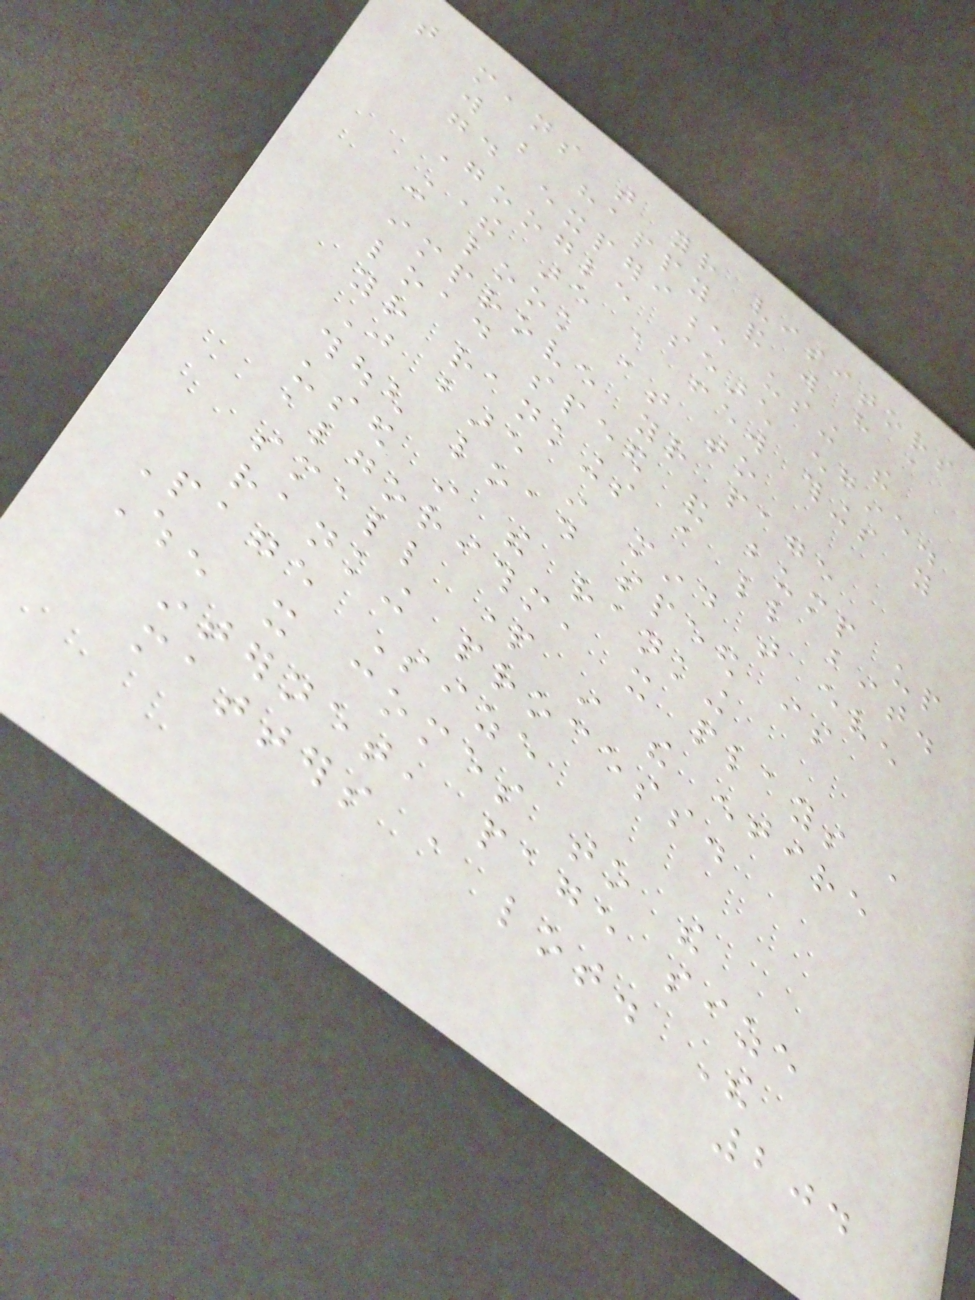that means that your visitors
will be happy and will have a
good experience using the
Google search engine.
There are a few things you
can look at to
improve your page
load speed and bump up
your rankings a little bit.
Just bare in mind that even
though load speed is
used in the ranking
algorithm, it plays a
small part in the entire
ranking process.
Page Size
When it comes to the
internet, page size
matters a lot. The
204
